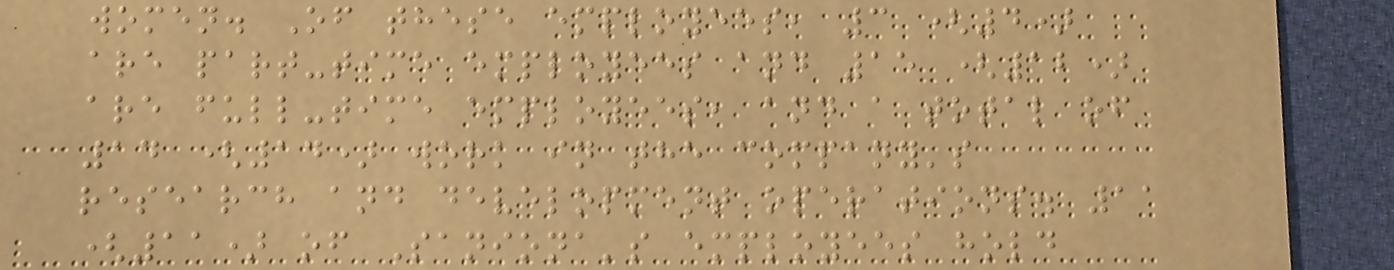women. Of these employees, 3 (4)
are part-time employees and 15 (12)
are full-time employees, and a total of
14 (14) work in the company's
research and development operations. 11
(11) of Saniona's employees hold
